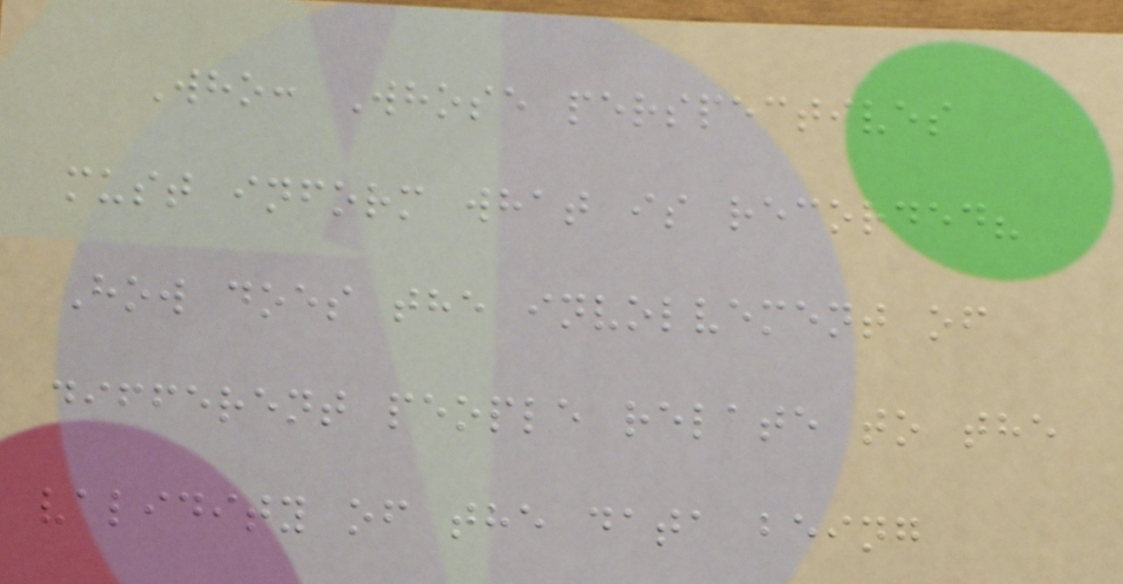Who: Whose perspectives
must inform what is recorded?
How does the involvement of
different people relate to the
validity of the data being
